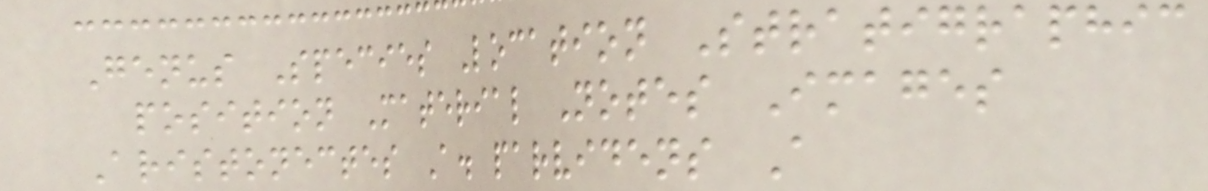Genus Species Location Stratigraphic
position Material Notes Images
Aristonectes A. parvidens A
